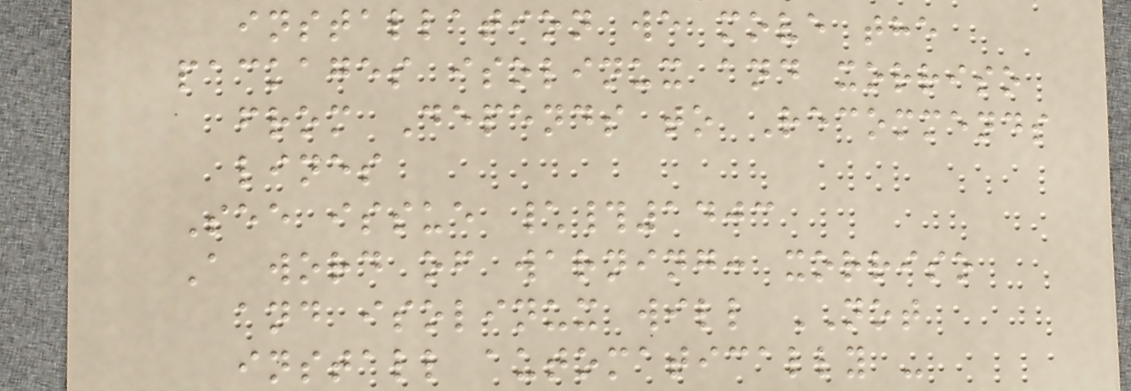installation we move the
packages isolinux and xorriso
from Depends to Recommends
lines
See issue \#1403
A word of warning: xorriso
and isolinux will NOT
install automatically -
